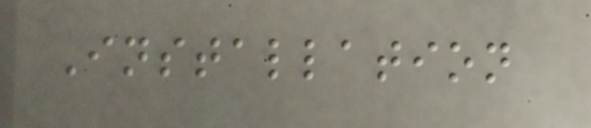Installation
